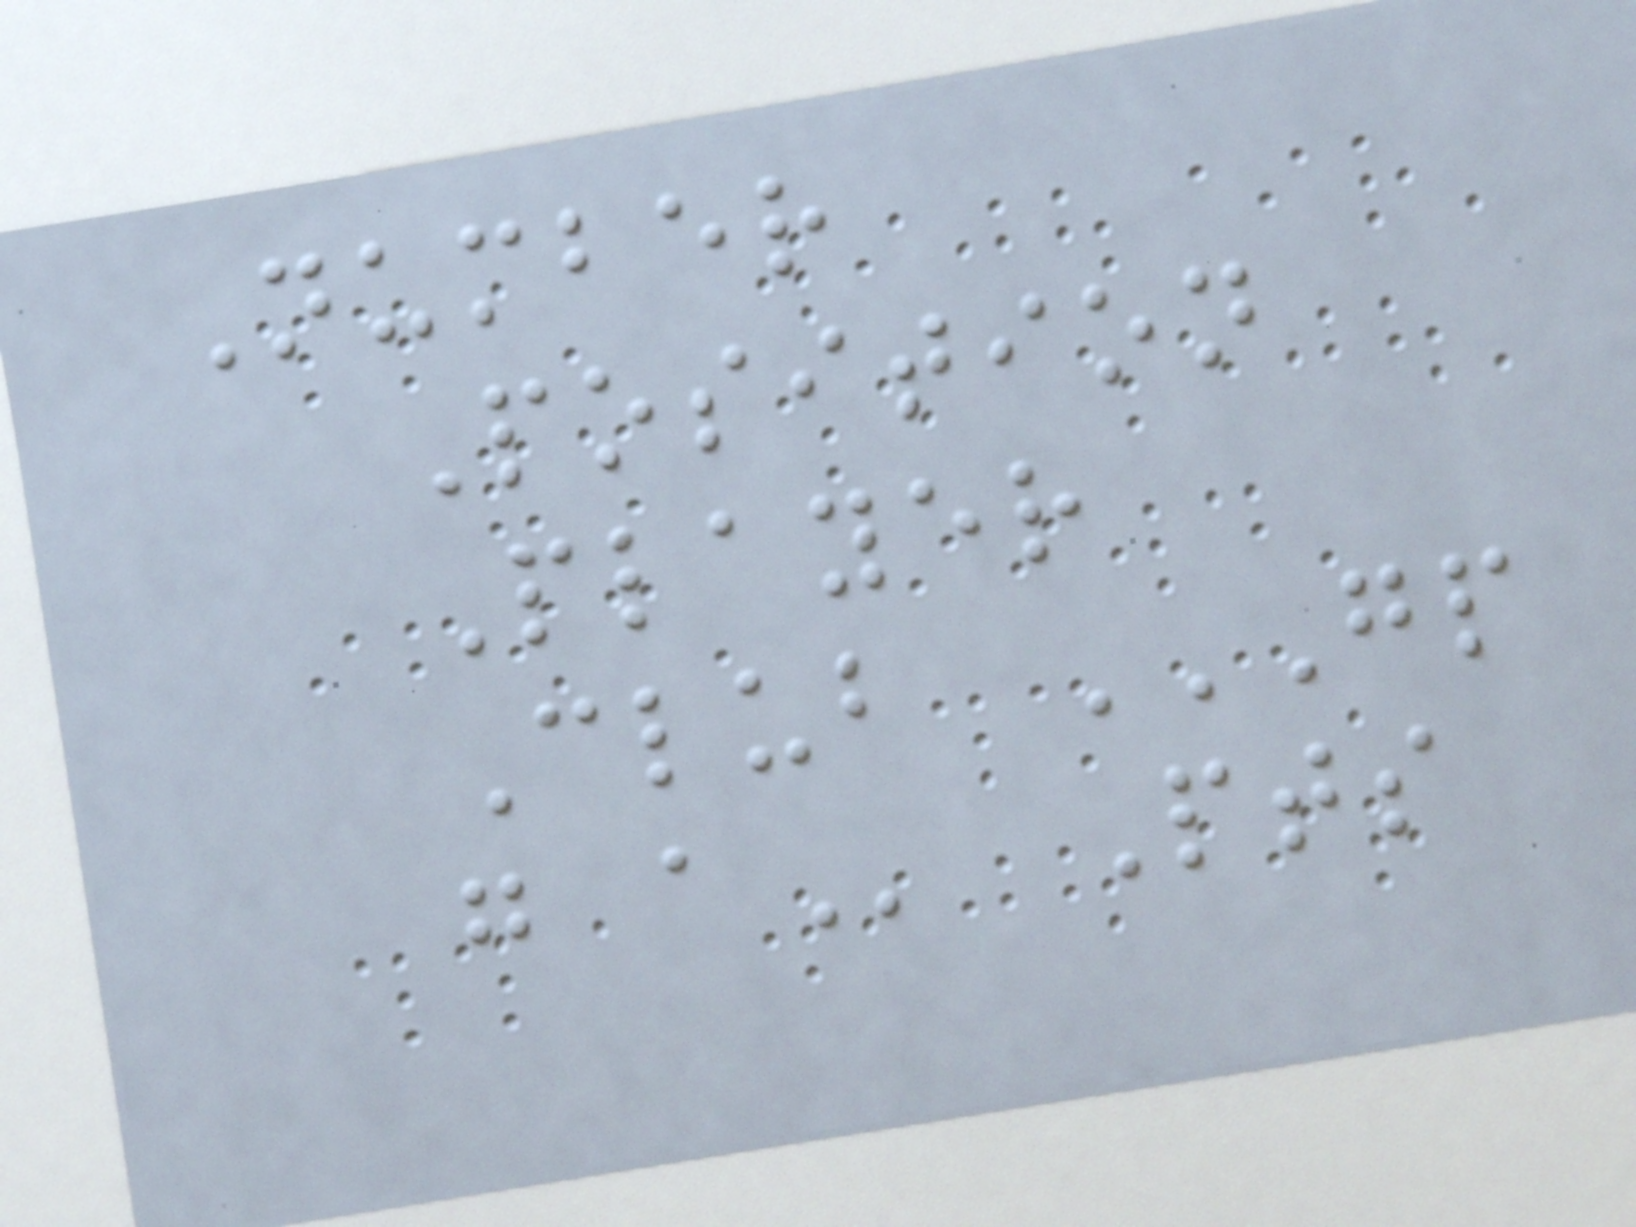Number
Position
Player
Club GP
G A Pts
